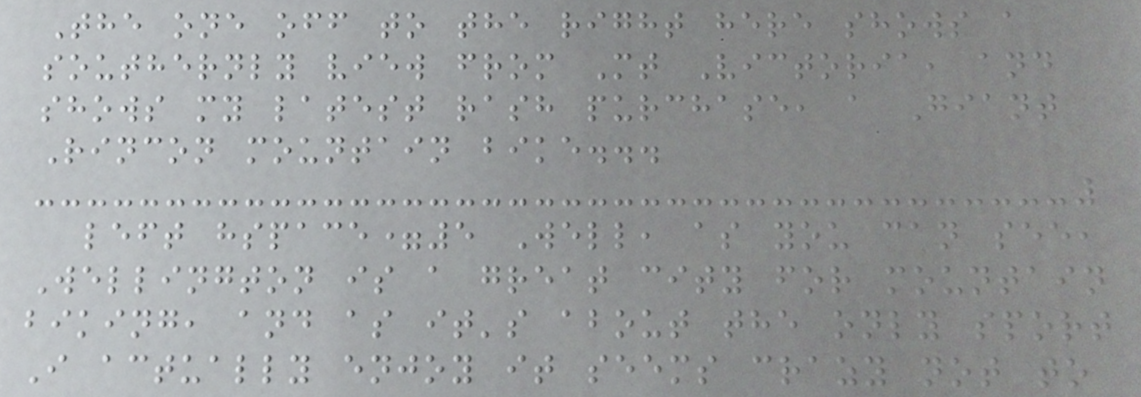The one off to the right here shows a
southernly view from Mt Victoria, and
shows my latest rash purchase, a Giant
Rincon mountain bike...
left hspace=5 Well, as you can see,
Wellington is a great city for mountain
biking, and as it's about the only sport
I actually enjoy it seems crazy not to
